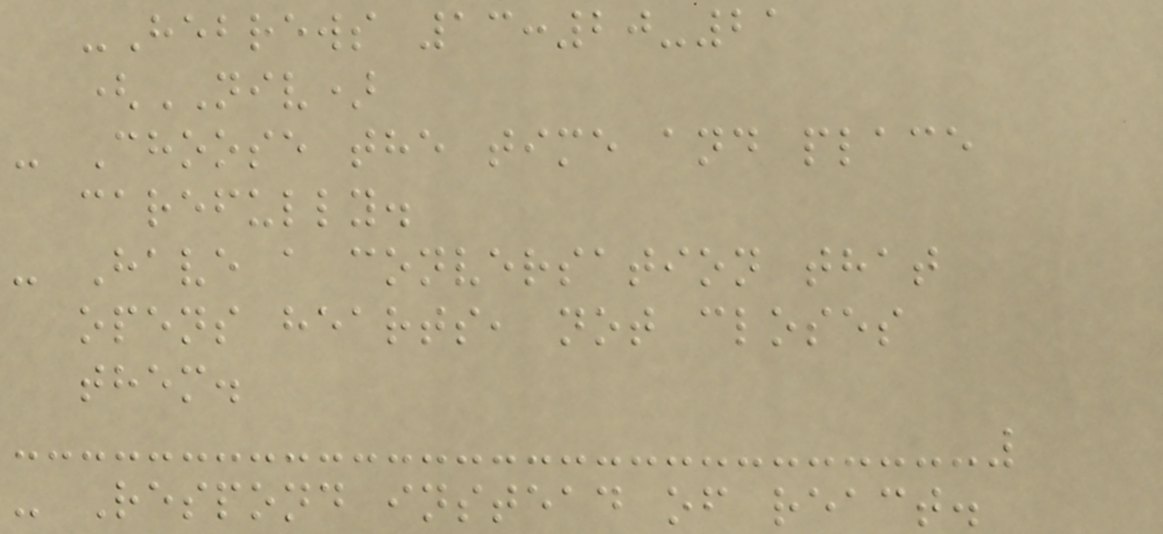-Hebrews 13:20-21
(NIV)
- Choose the time and place
carefully.
- Have a conversation that
opens hearts, not closes
them.
- Respond instead of react.
